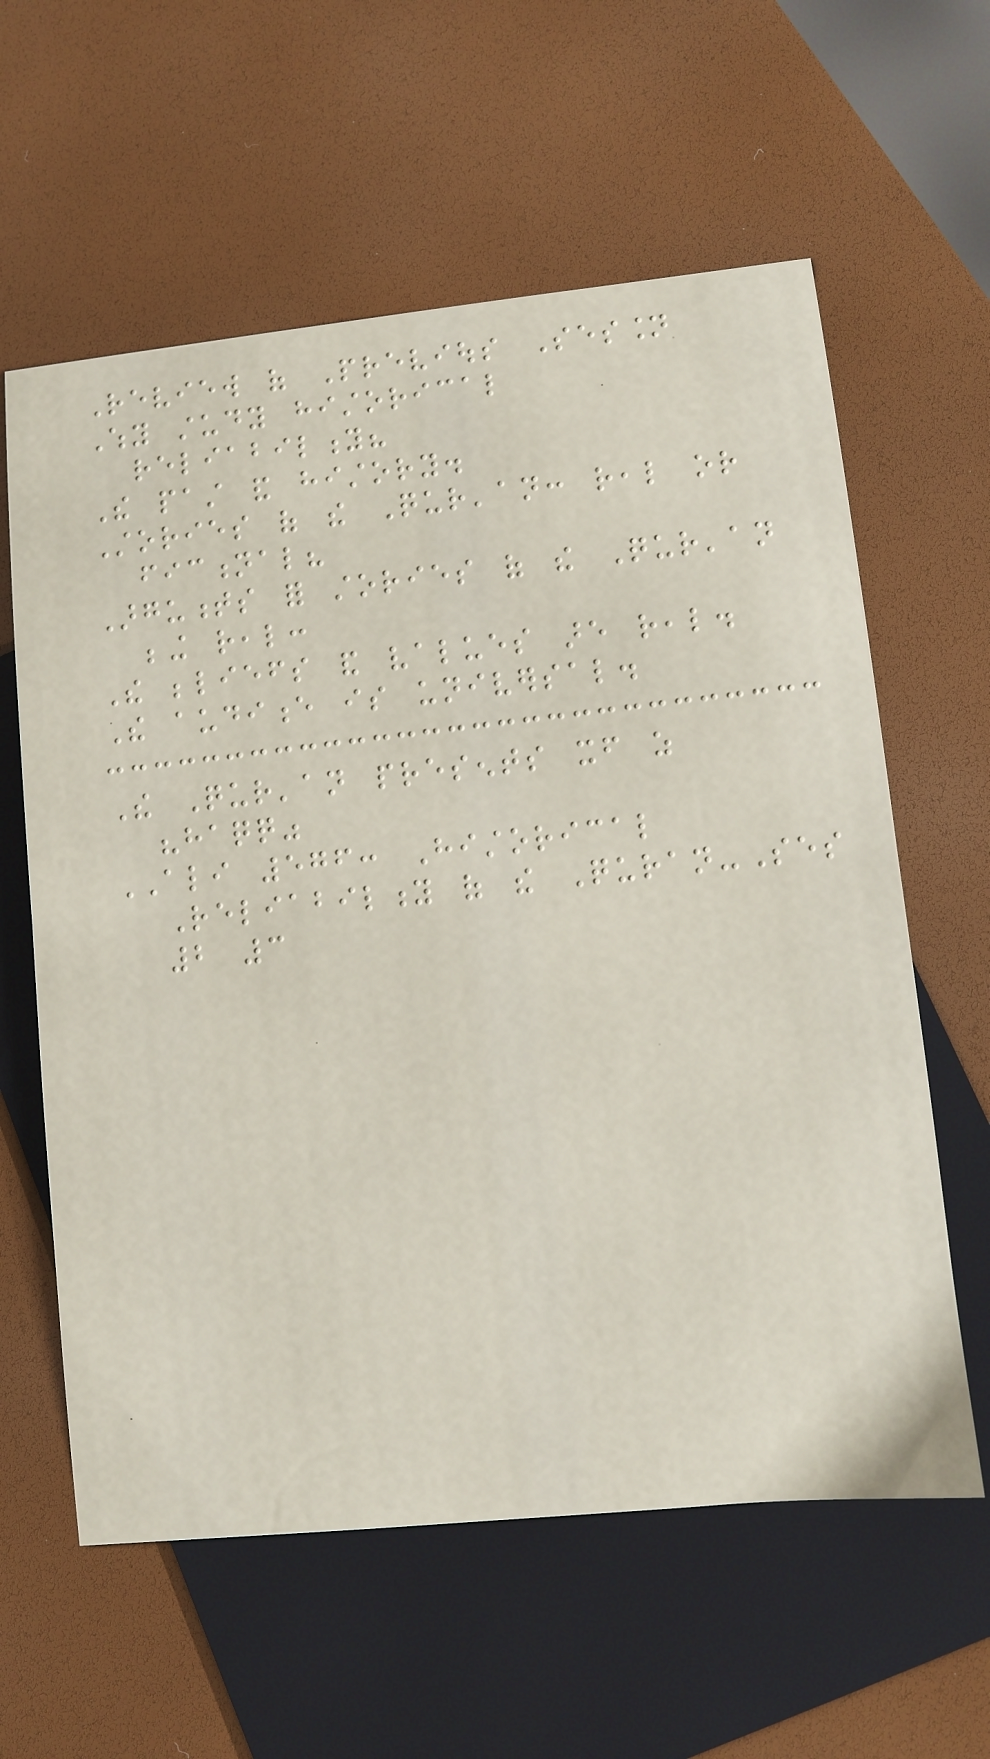Review of Previous Session
Why study historical
reliability?
The past and history.
Stories of the Qur'an: real or
fictional?
Arguments for stories of the Qur'an
being real:
The beliefs and values are real.
The audience is universal.
The Qur'an presents itself as
"haqq"
ALI 576: Historical
Reliability of the Quran-Ses
2 3
